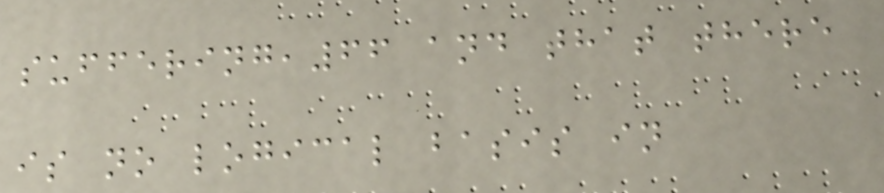suffering,66 and that there
is no logical basis in
